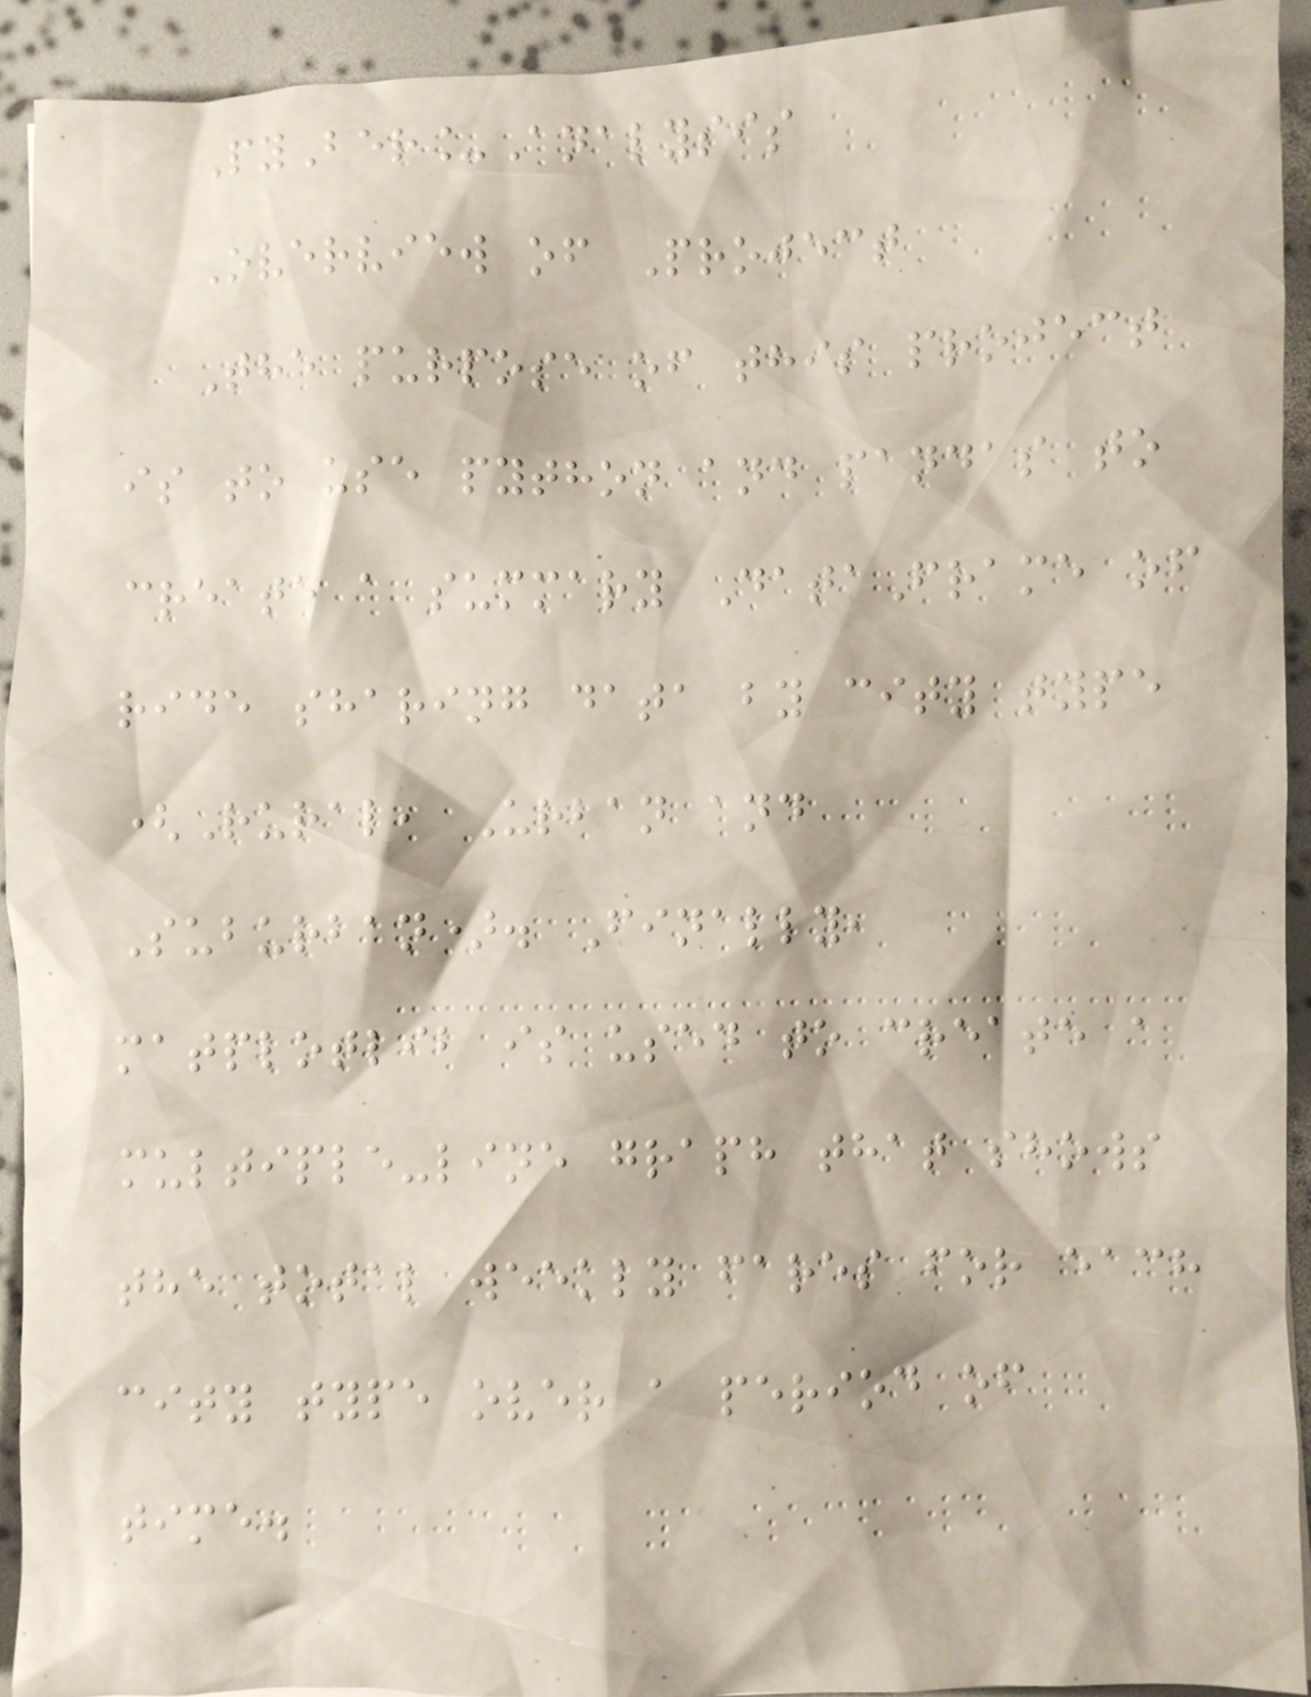PyBer_Analysis
Overview of Project
The purpose of this project
is to use python and pandas to
create a summary DataFrame of
ride sharing data by city type
(Rural, Urban and
Suburban). Finally,
matplotlib is used to create a
multiple-line graph that shows
the total weekly fares for each
city type over a period of
time.
